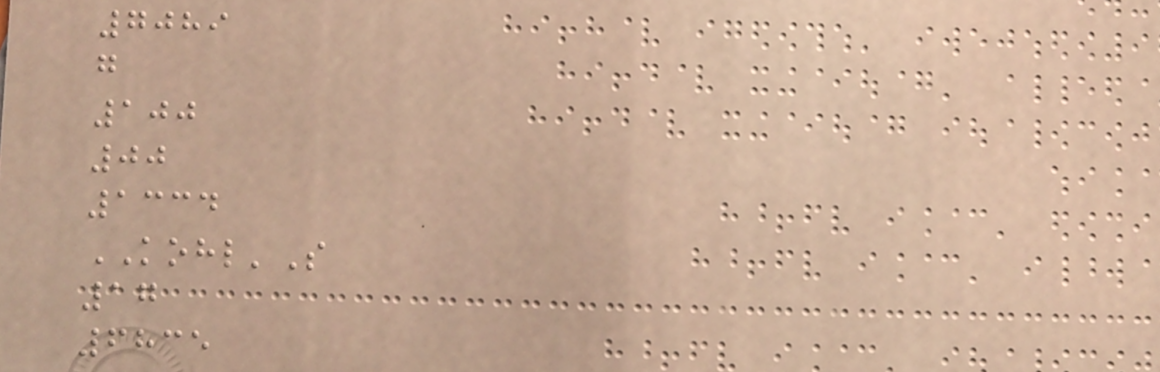7089
g
100
00
1334
KOHL'S
17
6835
